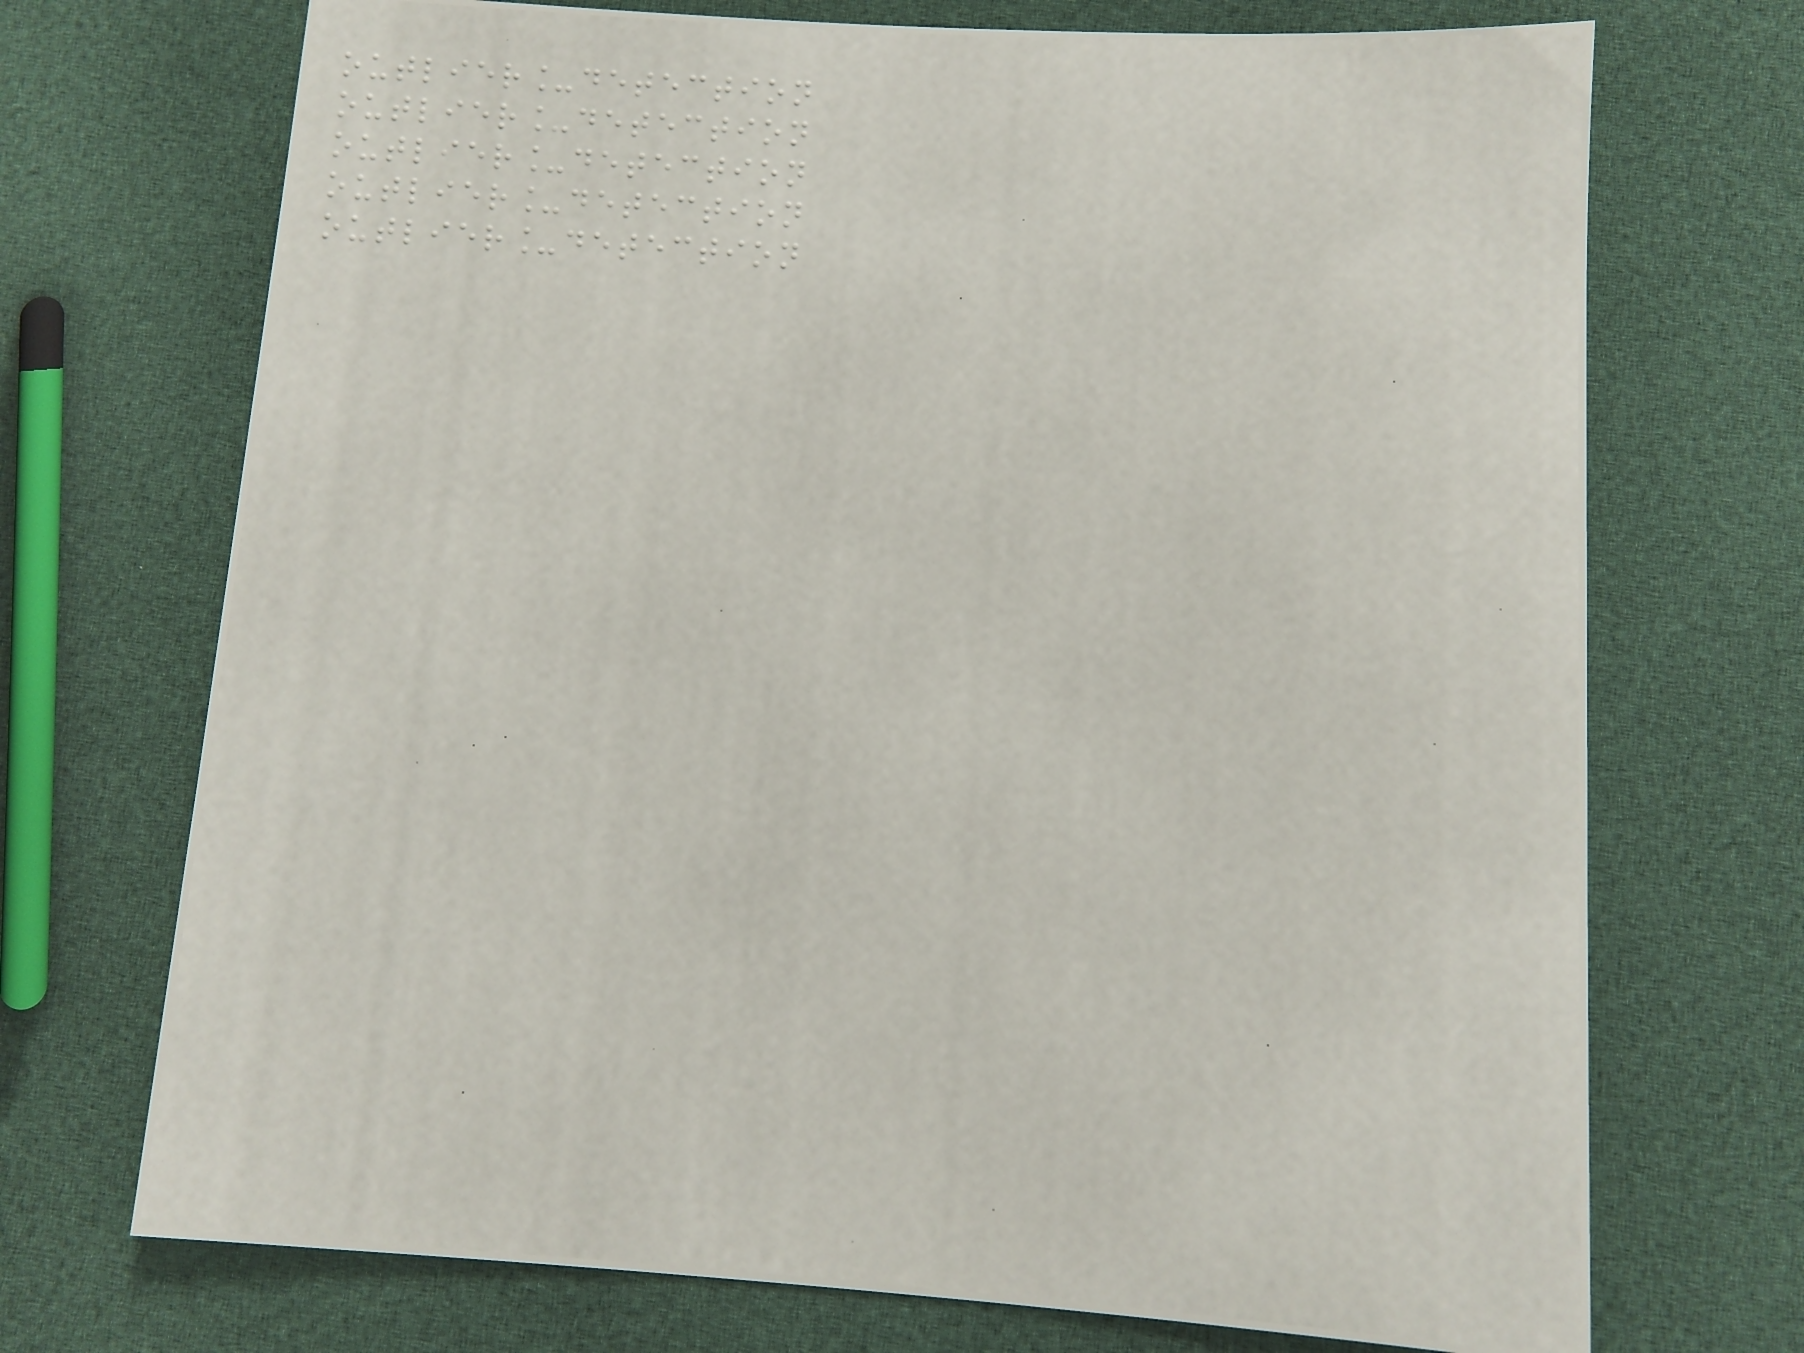outlier_detection
outlier_detection
outlier_detection
outlier_detection
outlier_detection
